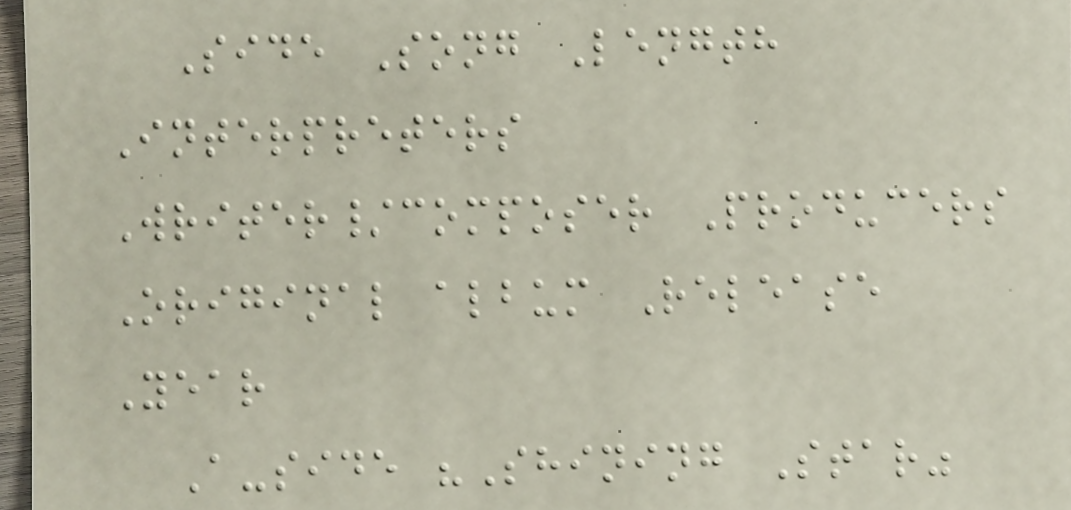Side Song Length
Interpreters
Writer/composer Producers
Original album Release
Year
A-side "Shining Star"
